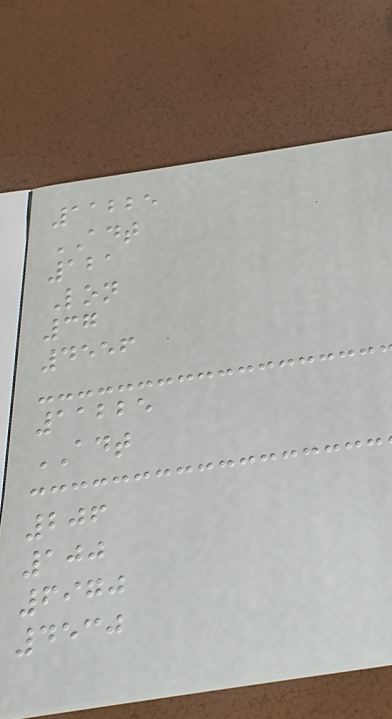11225
ADT
121
Lon
37
4556
11225
ADT
206
100
6970
4530
